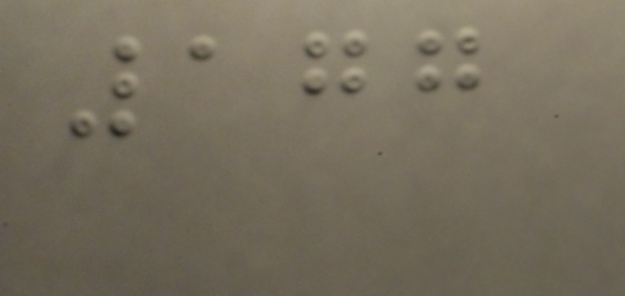177
